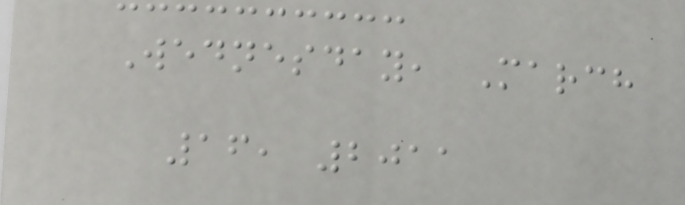Wednesday, March
16, 2011
